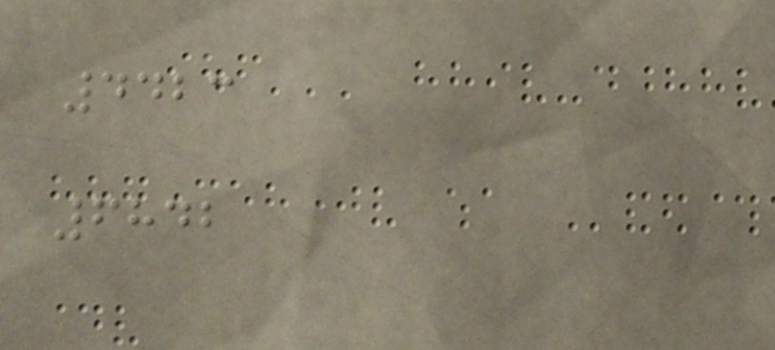4423
6842
